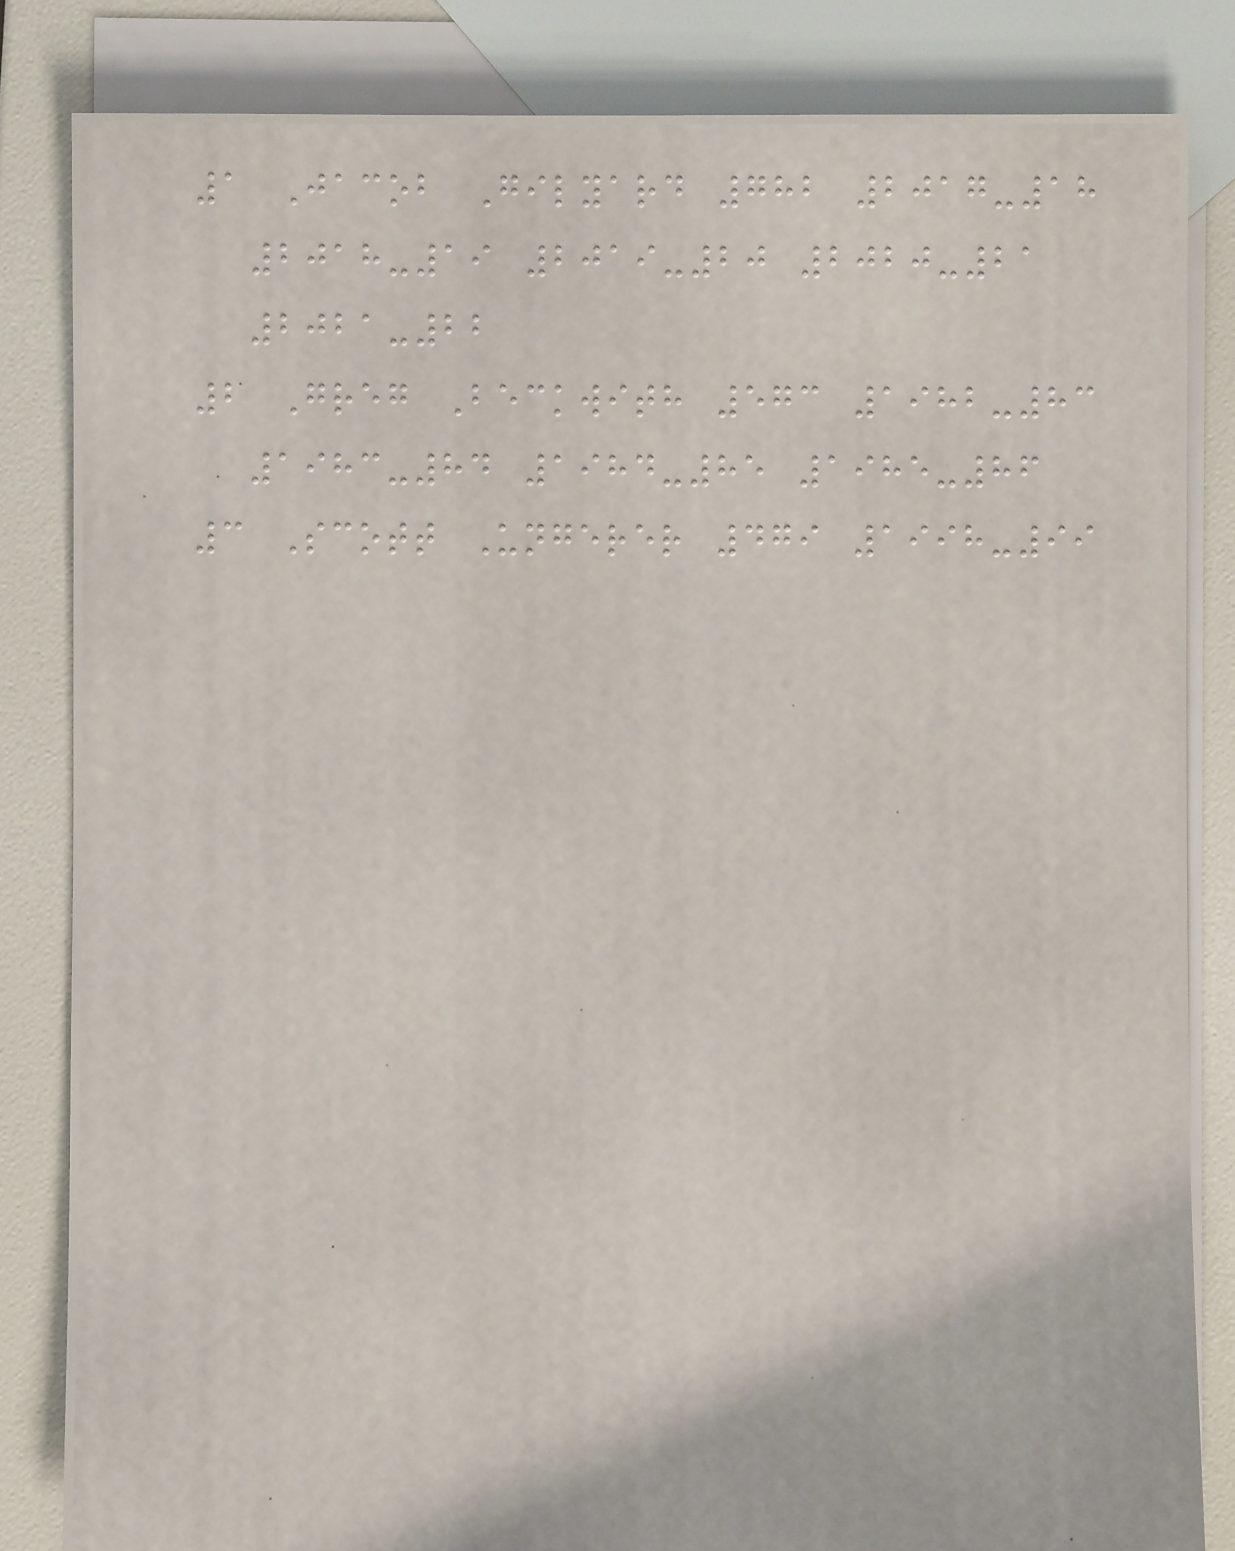1 Jacob Gilyard 782 2017-18
2018-19 2019-20 2020-21
2021-22
2 Greg Beckwith 573 1982-83
1983-84 1984-85 1985-86
3 Scott Ungerer 479 1998-99
